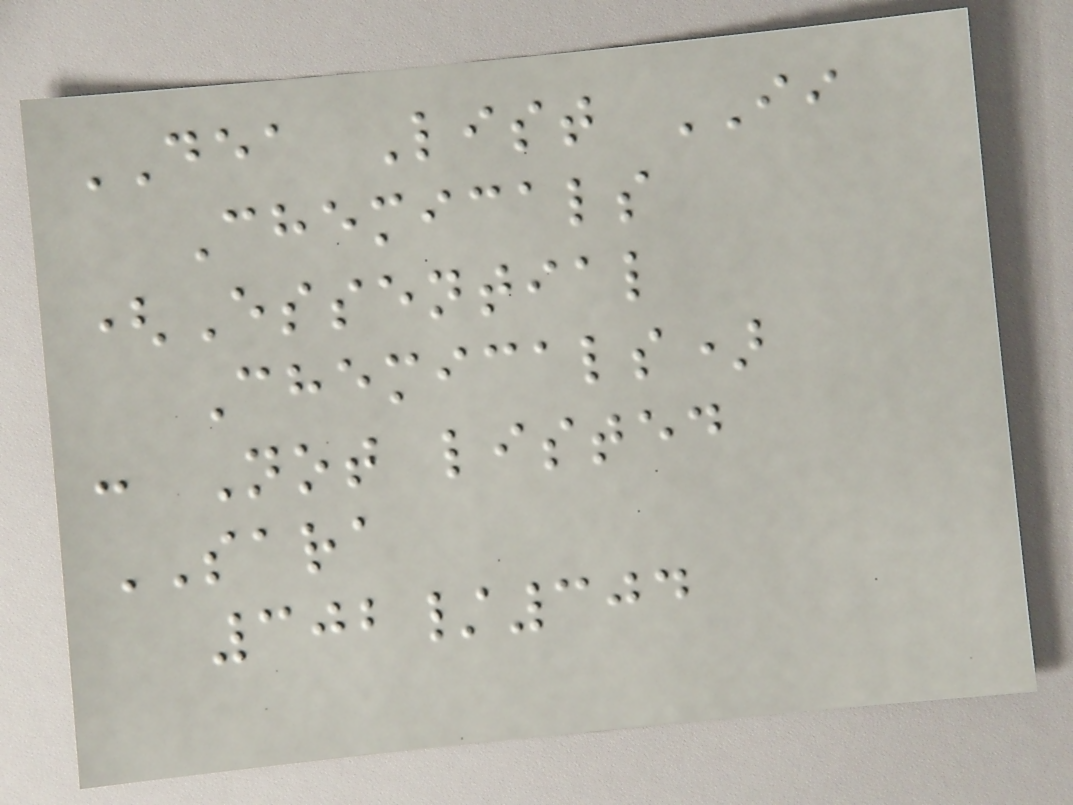DEA List II
Chemicals
(Essential
Chemicals)
: Not listed
SARA
302/304
